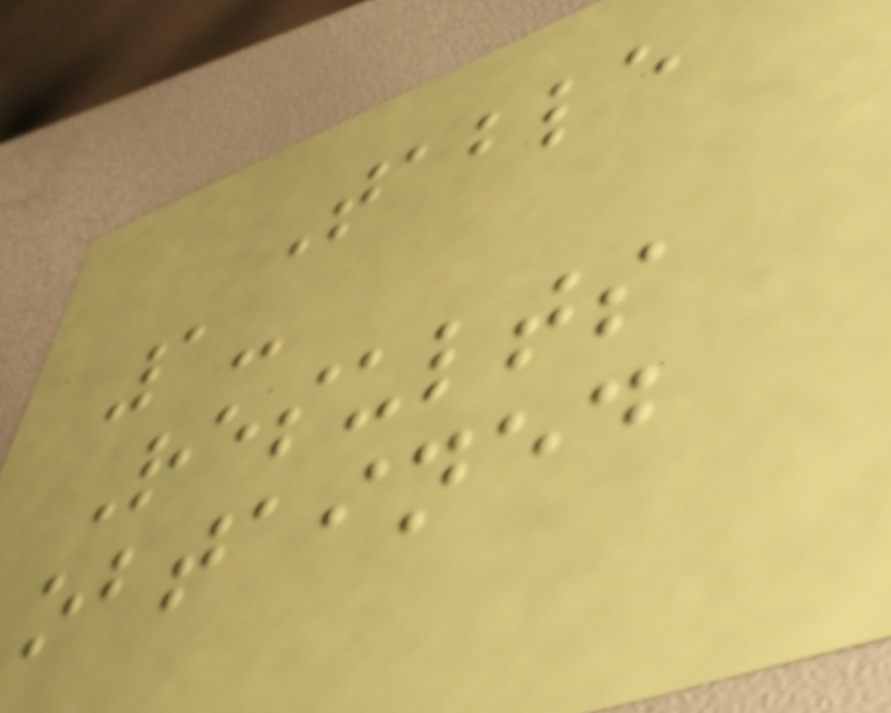Table
1-
Results
obtained
